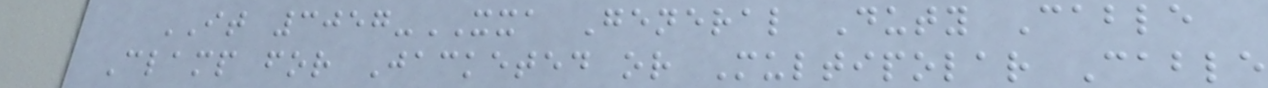IT 3057-XXA General Duty Cable
Clamp for Jacketed or Multipolar Cable
